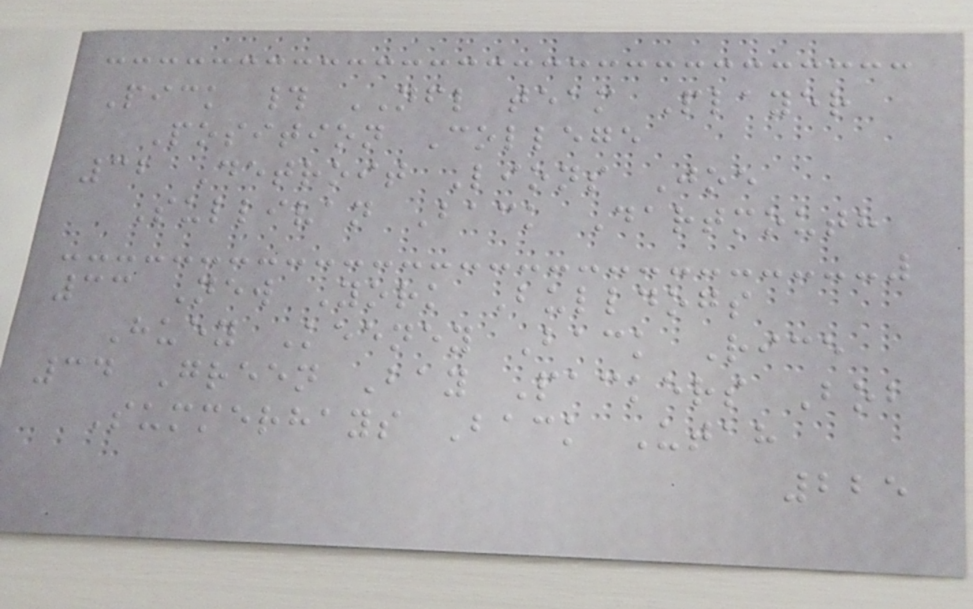Pick # NFL team Player
Position College
32 Detroit Lions Joe
Sullivan Back Dartmouth
33 New York Bulldogs
Huey Keeney Back Rice
34 Green Bay Packers Bob
Summerhays Back Utah
225
